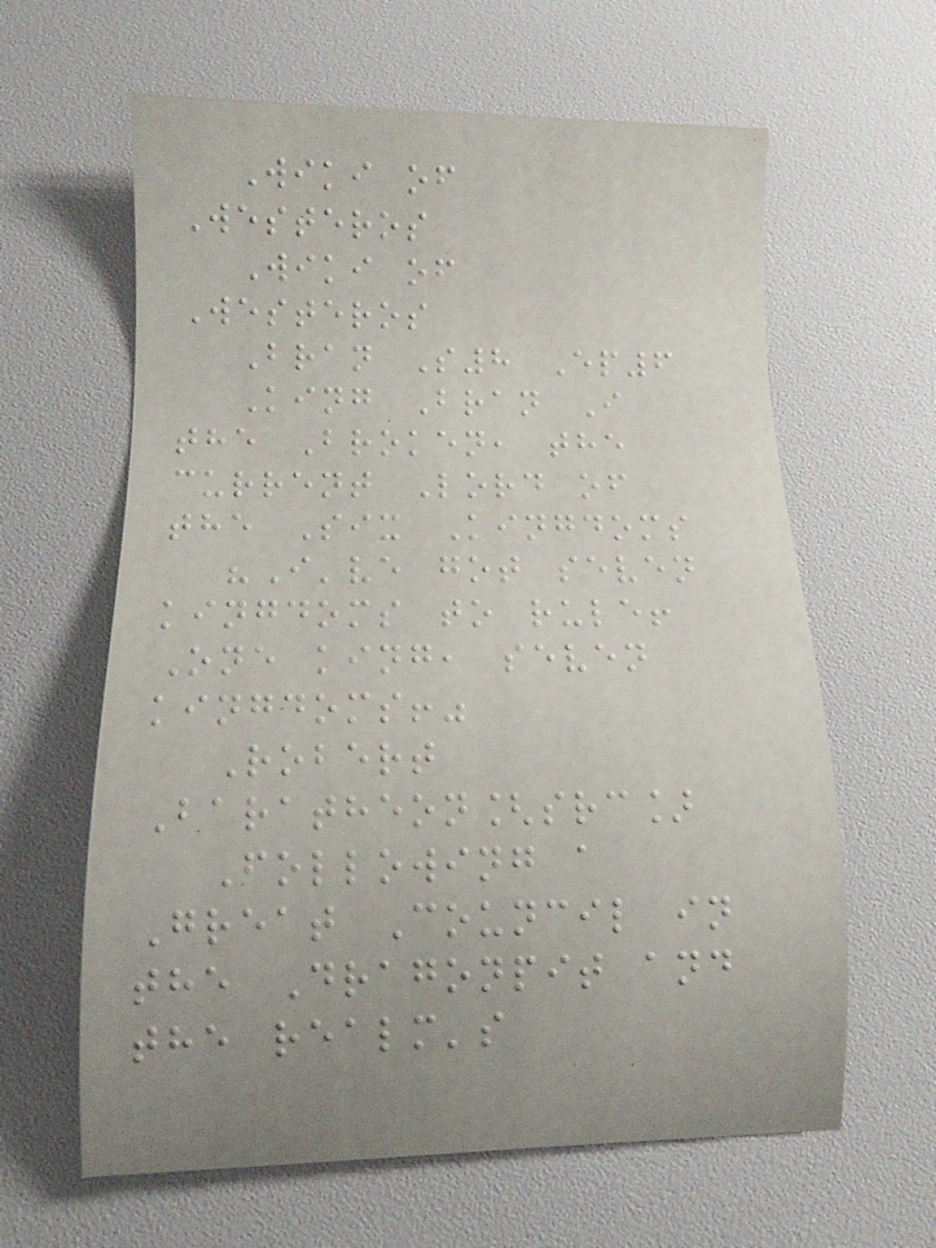Wiki of
Westeros
Wiki of
Westeros
Bran S8 Ep6
King Bran I
the Broken, the
current Lord of
the Six Kingdoms
"I've got seven
kingdoms to rule!
One king, seven
kingdoms!"
Robert
Baratheon[src]
Following a
Great Council in
the Dragonpit and
the realm's
